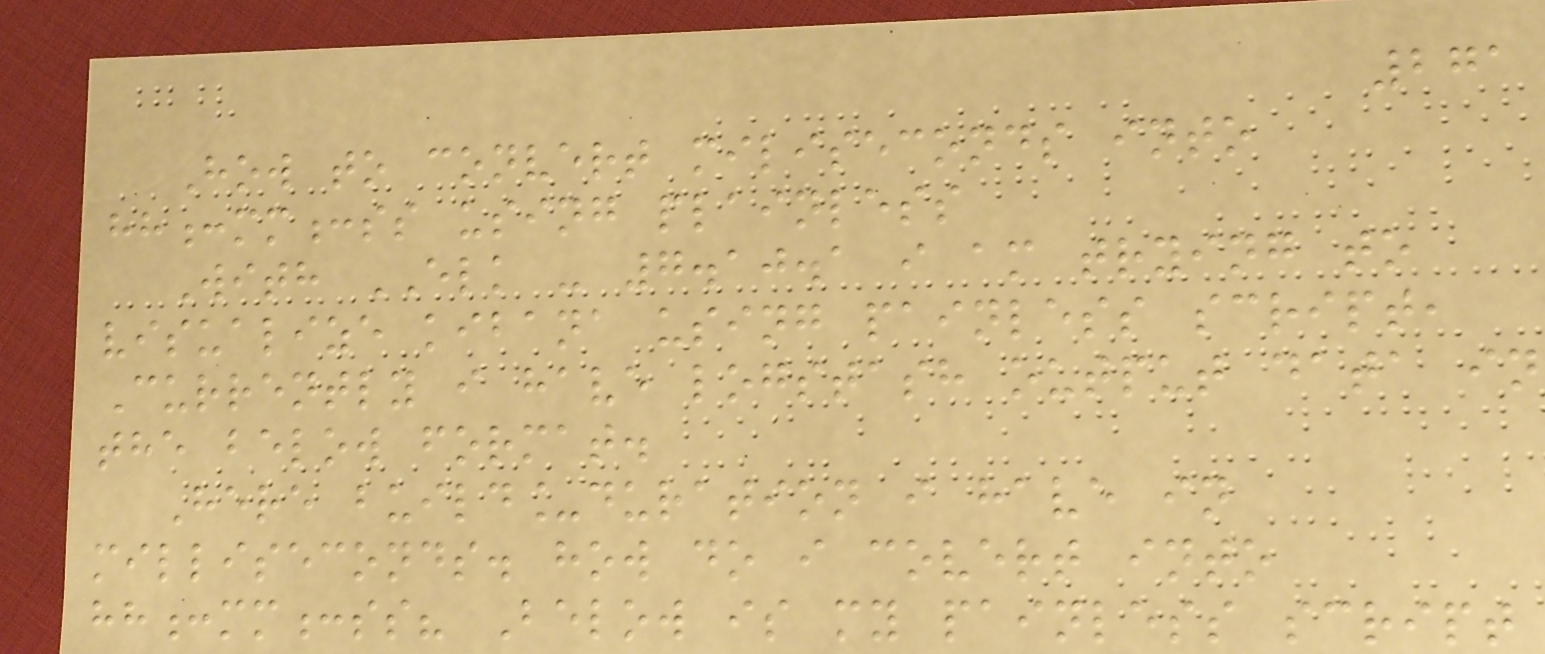271
How to convert miliseconds into
hh:mm:ss using plainless
With ELK - 7.10.1 i am trying to
visualize kibana using painless script,
Currently i have logstash output data in
the below format.
Here build_duration i have in
milliseconds. how do i covert into
hh:mm:ss? Below is my painless script
